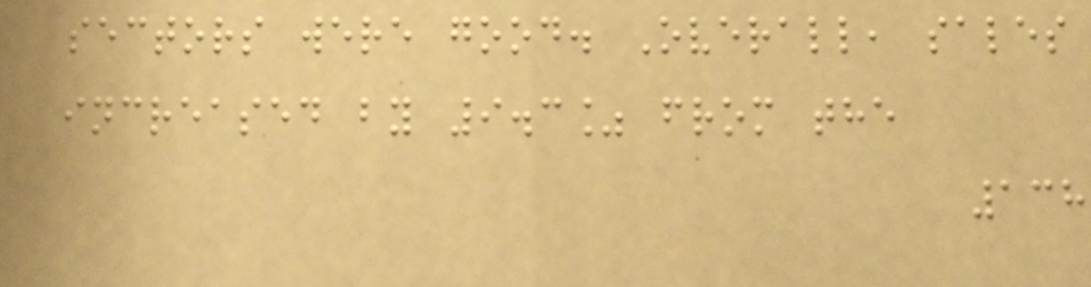sectors were good. Overall, sales
increased by 9.3% from the
138
